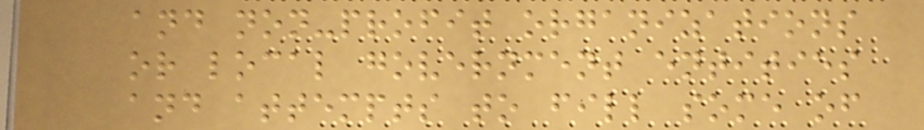and non-profit organizations
or local government entities
and attempts to fill some of
